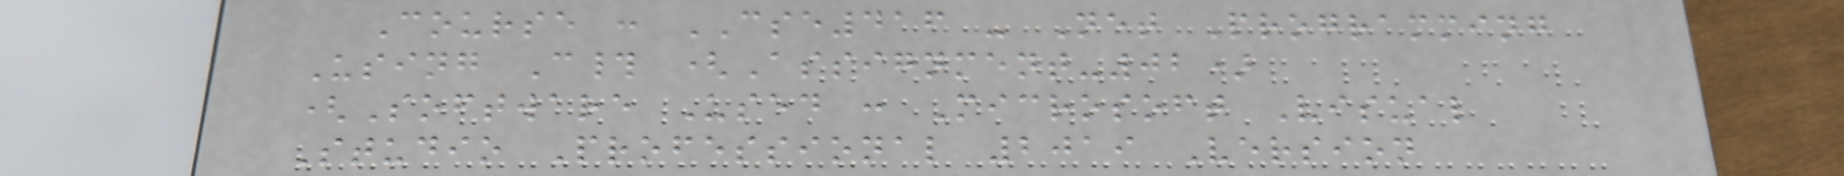Course : CSE416 - Net Programming
Using C# (Assignment-02)
(Software Used : Microsoft Visual
Studio Professional 2019 Version
